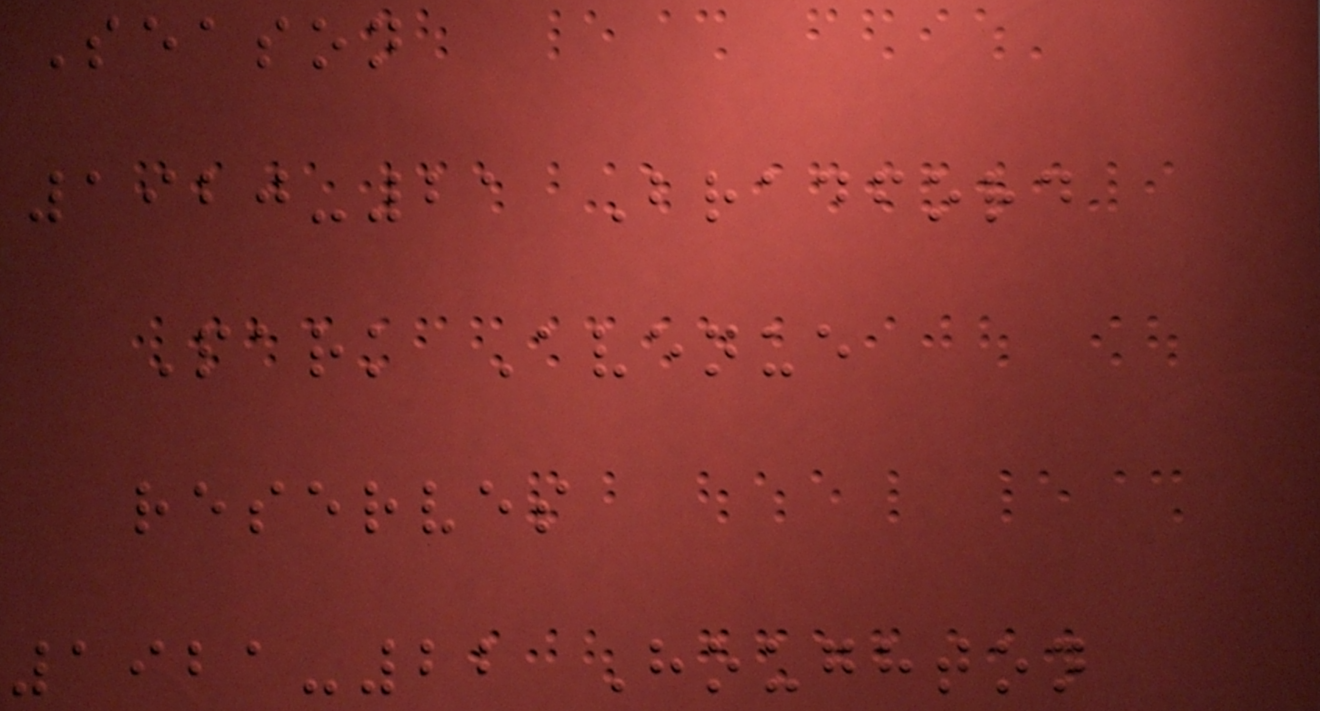Season
1920-21 Bradford
Park Avenue
reserves
1921-22 Houghton
